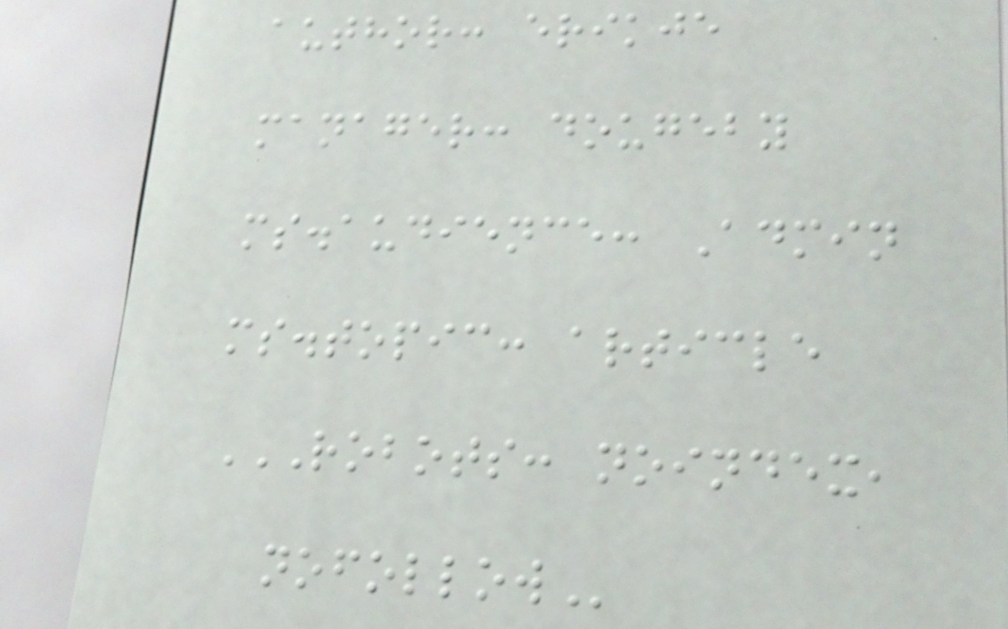author: erikje
manager: dougeby
ms.audience: Admin
ms.topic: article
ROBOTS: NOINDEX,
NOFOLLOW
